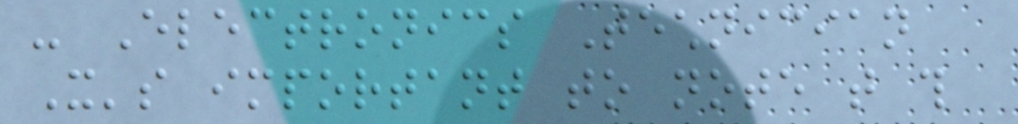- Electronics Technician
It's important to note that this
